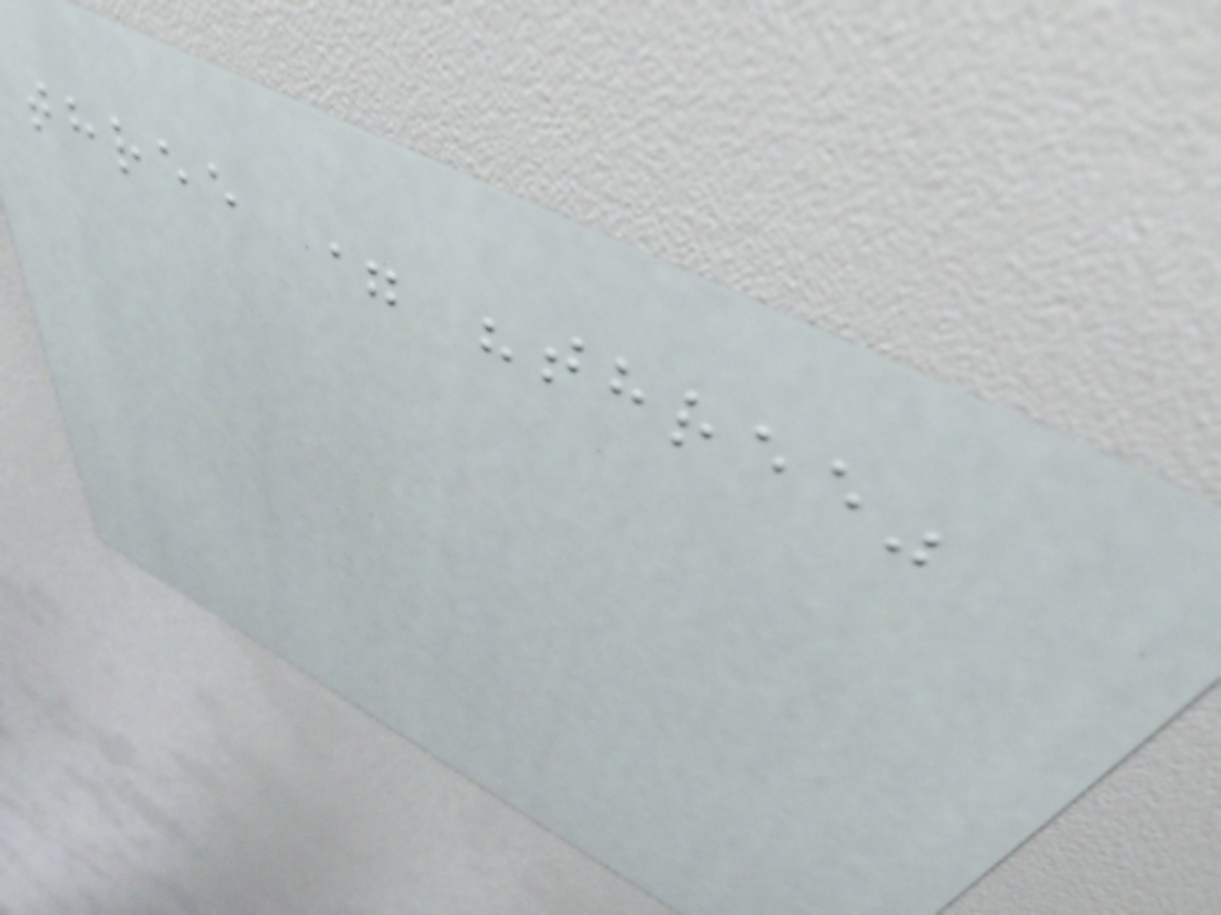three = "three"
